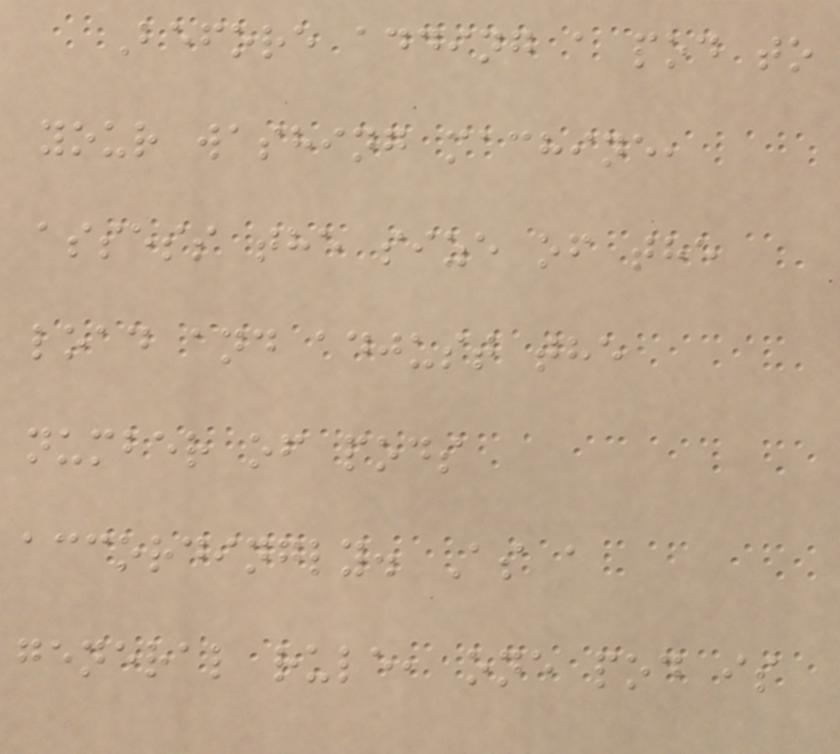Before adding a pod to
your washing machine,
assess the size of the
load and adjust the
number of pods
accordingly. As a
general rule, one pod is
